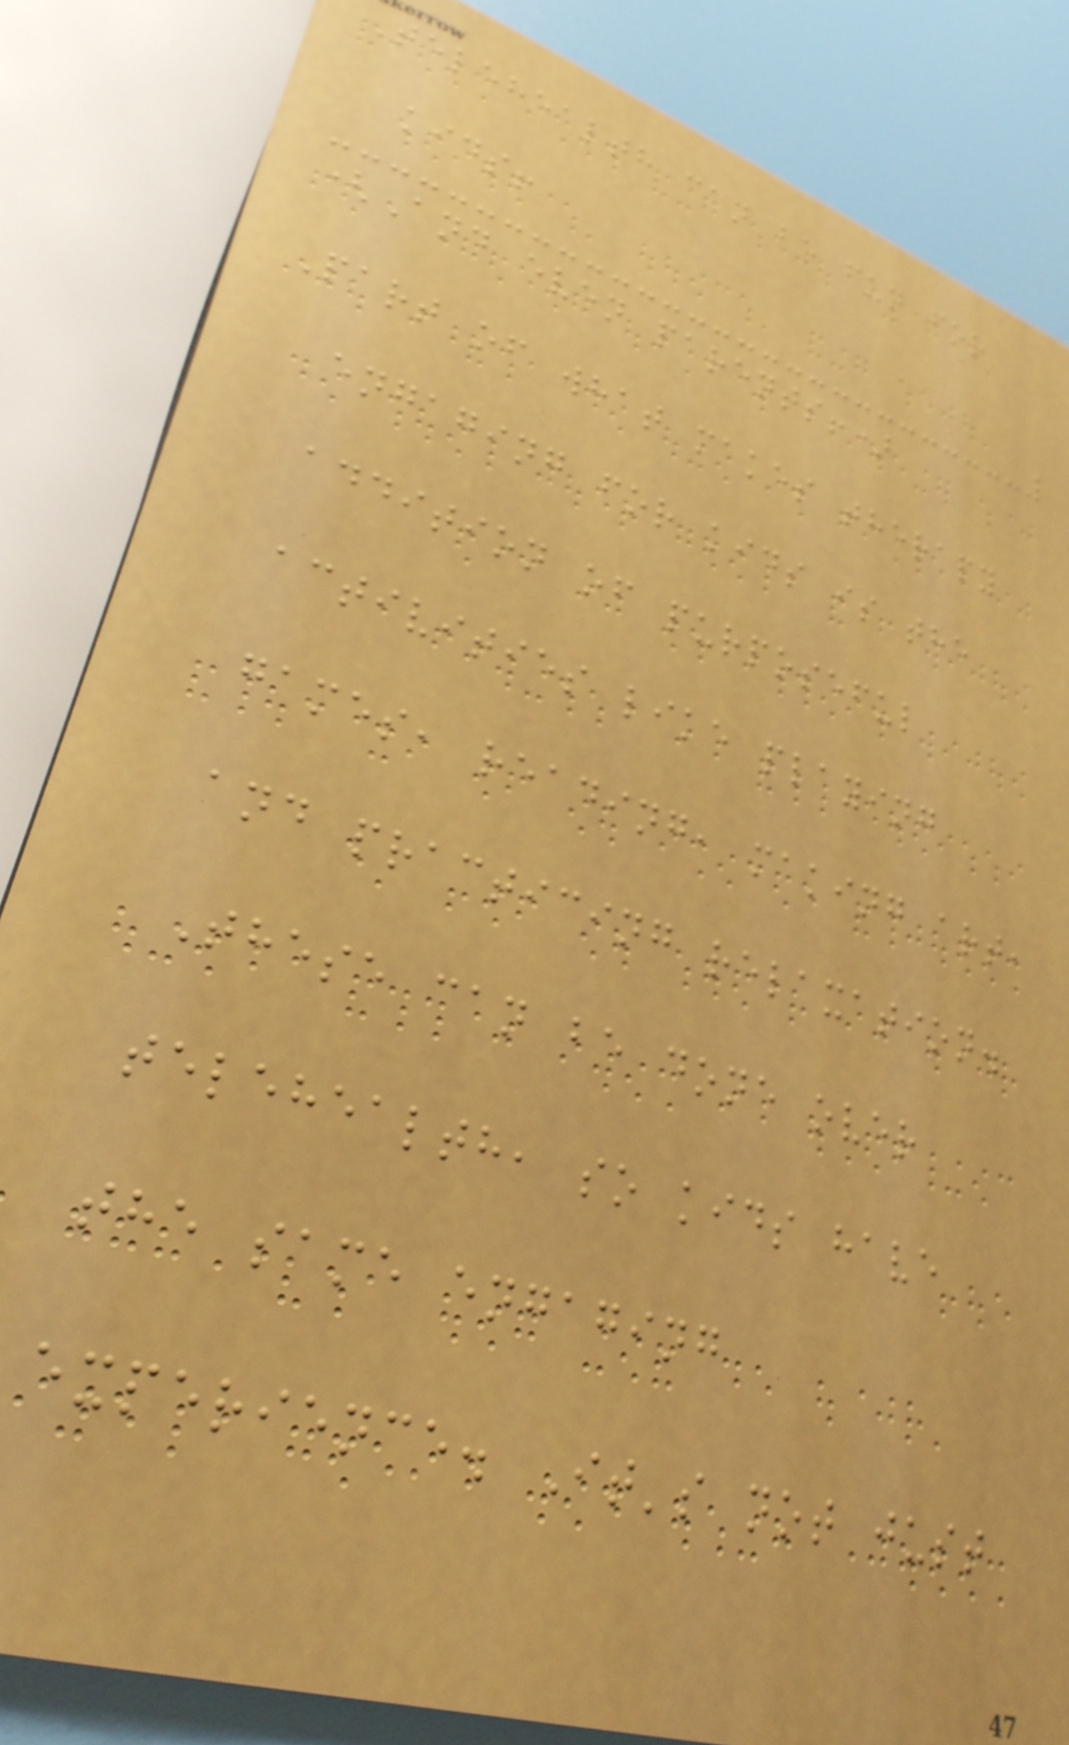Telehealth can be fun for
kids!
(And even parents!)
Part of what makes therapy
engaging for kids is the
addition of purposeful
activities like playing
games, reading, making art,
and practicing relaxation.
These can be done over
telehealth, so kids have
the same engaging
experience. It's not just
